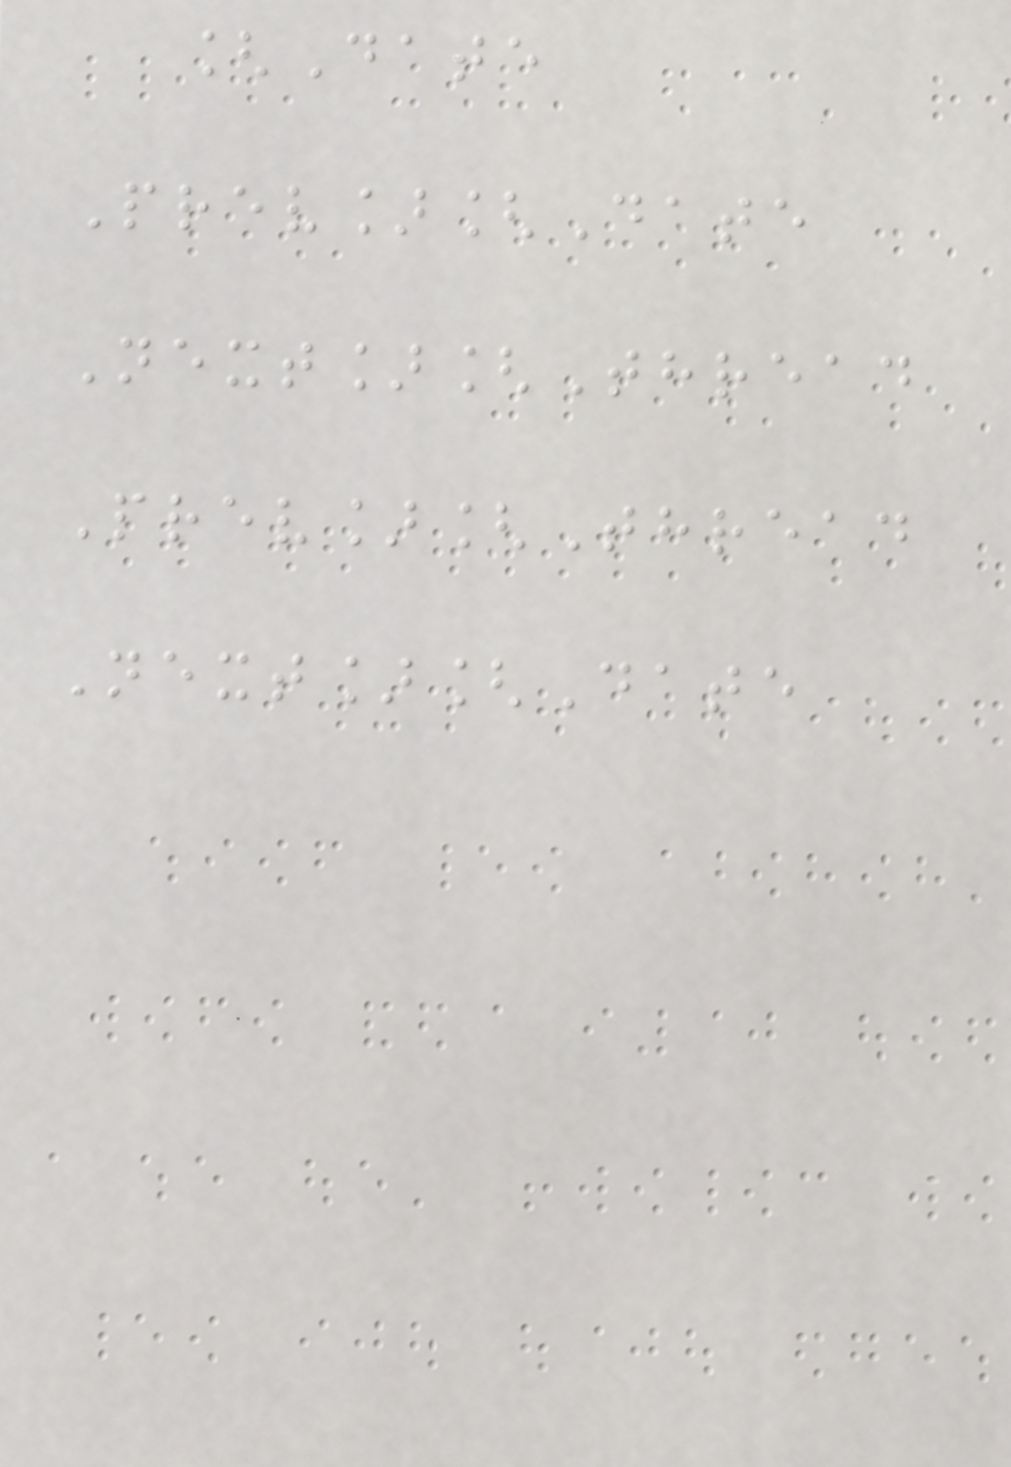[Date
Prev][Date
Next][Thread
Prev][Thread
Next][Date
